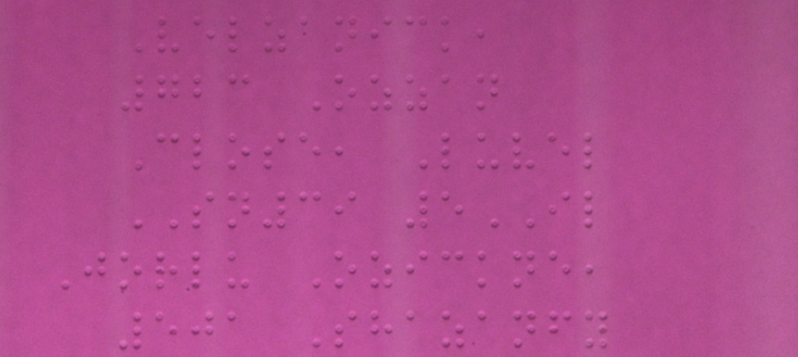Velzanick,
723 Ozzan
Close, Luvel
SN39 5IL
Jorlu Ozickne,
501 Shazanfy
